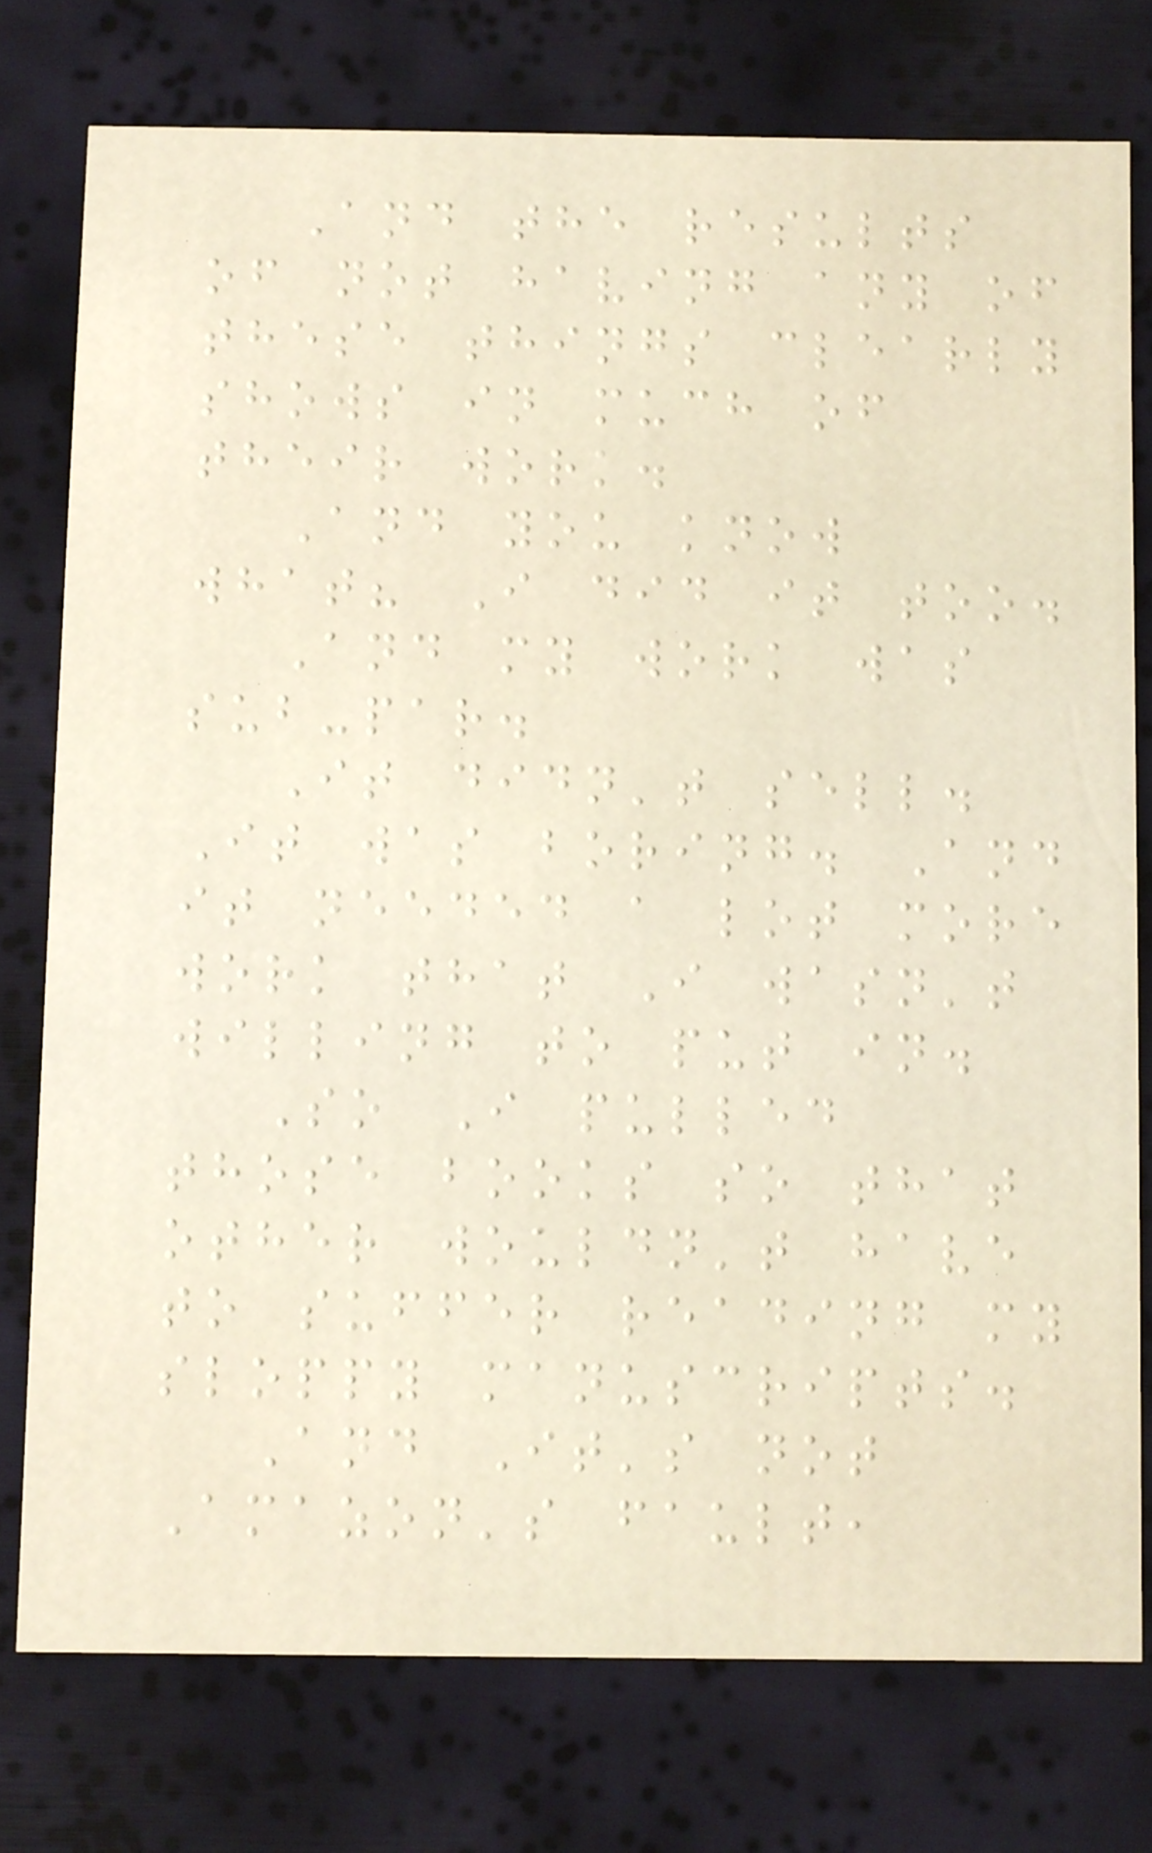And the results
of not having any of
these things clearly
shows in much of
their work.
And you know
what? I did it too.
And my work was
sub-par.
It didn't sell.
It was boring. And
it needed a lot more
work that I wasn't
willing to put in.
So I pulled
those books so that
other wouldn't have
to suffer reading my
sloppy manuscripts.
And It's not
Amazon's fault,
